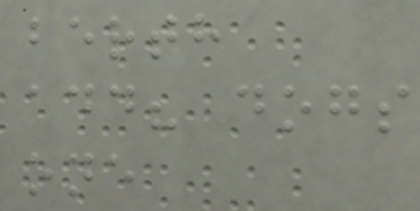berth
add? dogs
one
